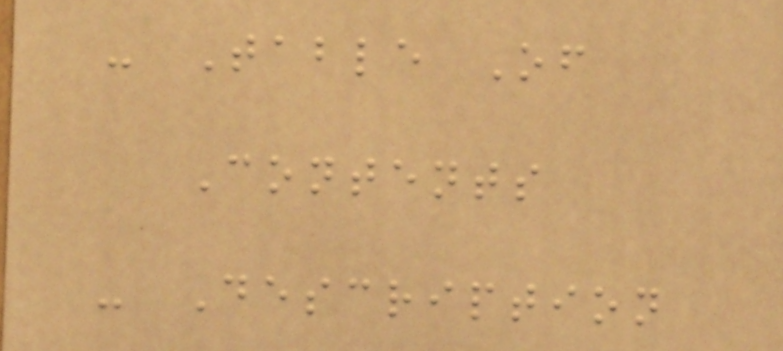- Table Of
Contents
- Description
